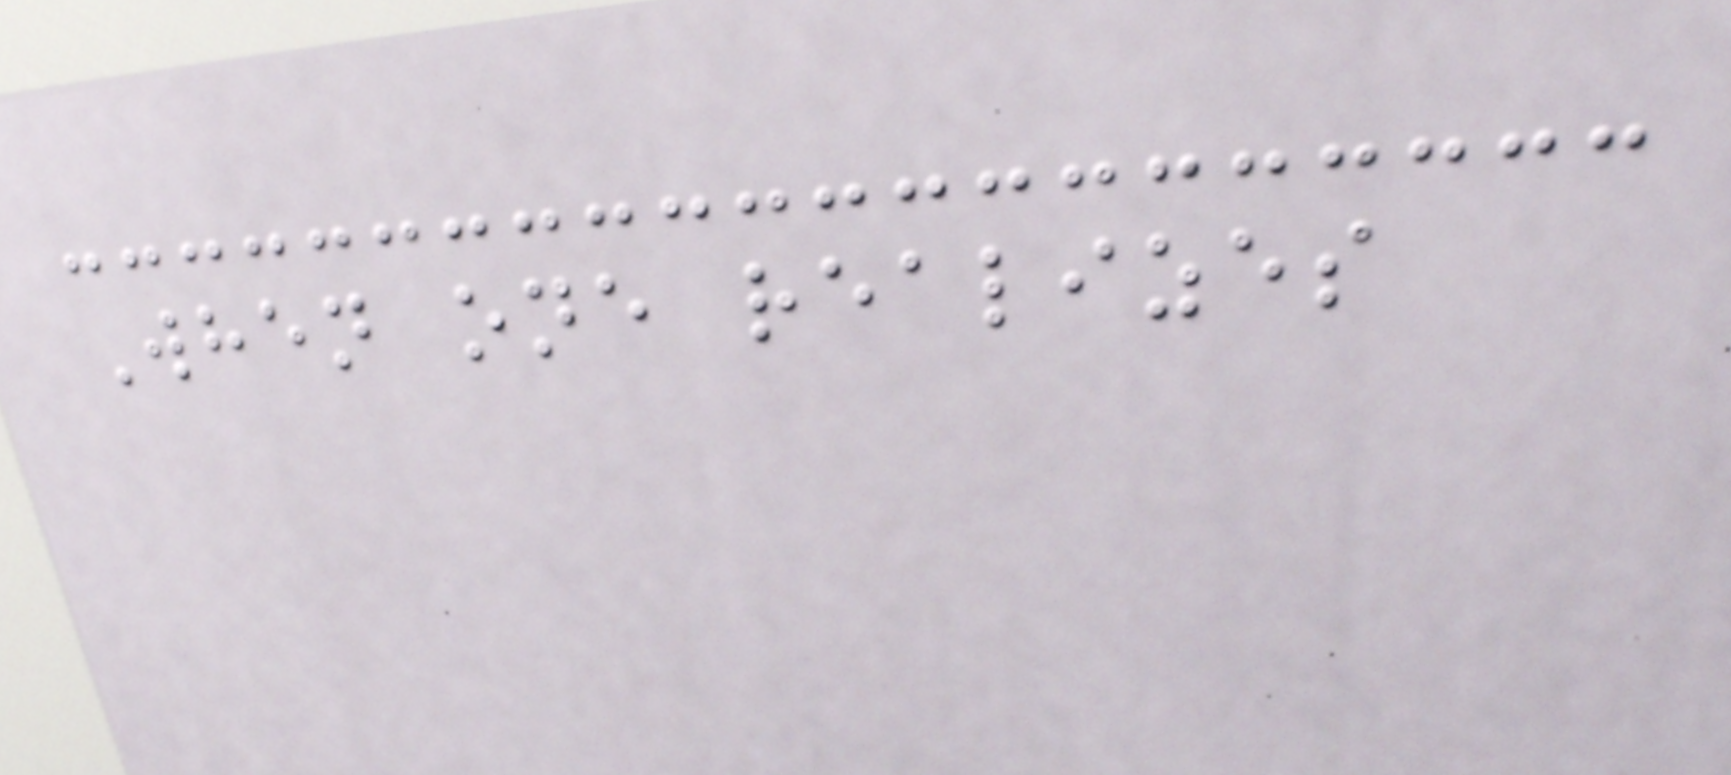When one realizes
